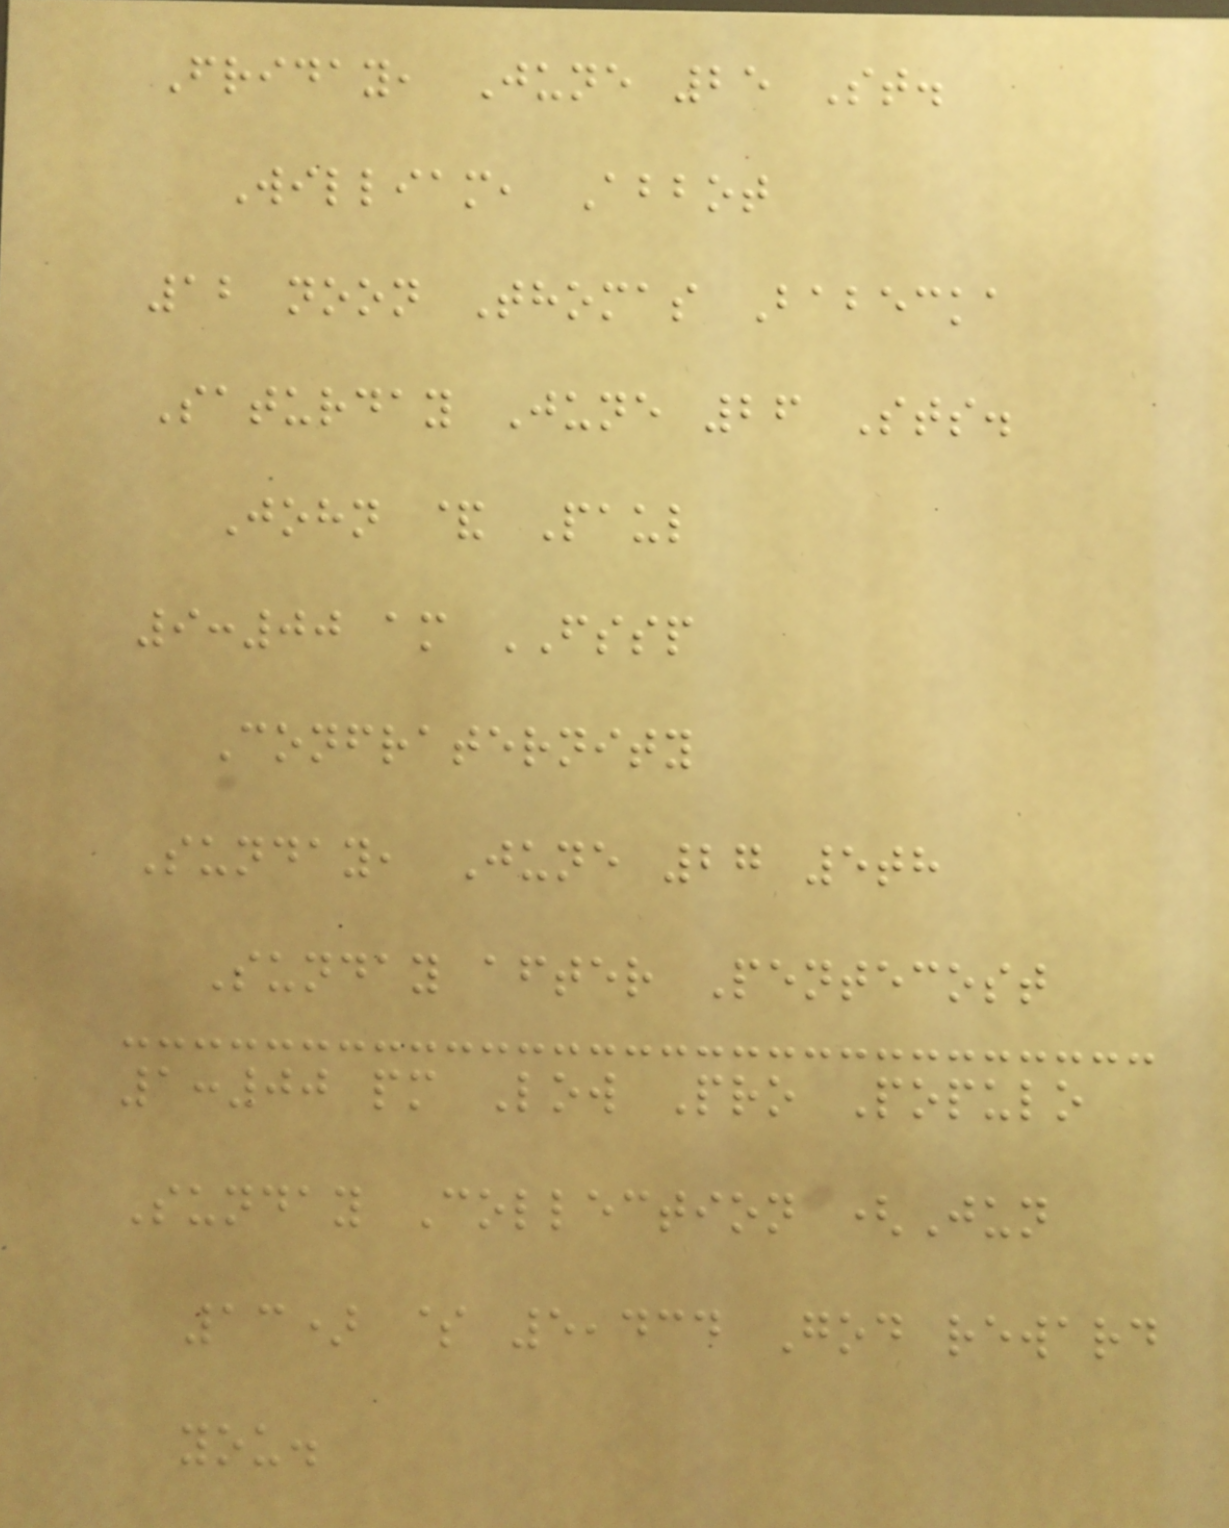Friday, June 25 St.
William, Abbot
12 noon Thomas Babecka
Saturday June 26 Sts.
John & Paul
9:00 am FSSP
Confraternity
Sunday, June 27 5th
Sunday after Pentecost
1:00 pm Low Pro Populo
Sunday Collection (Jun
13) $ 5,434 God reward
you.
